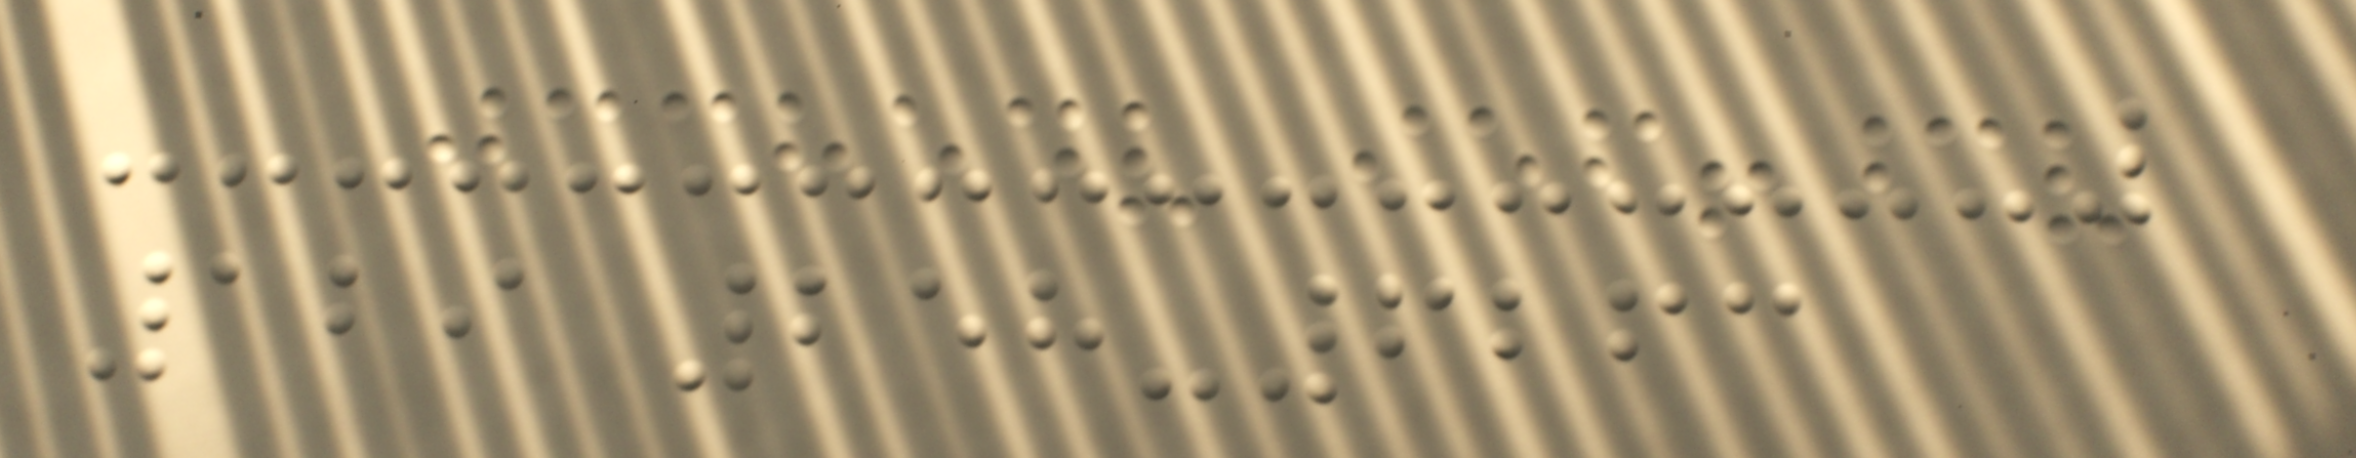129 258-6263
